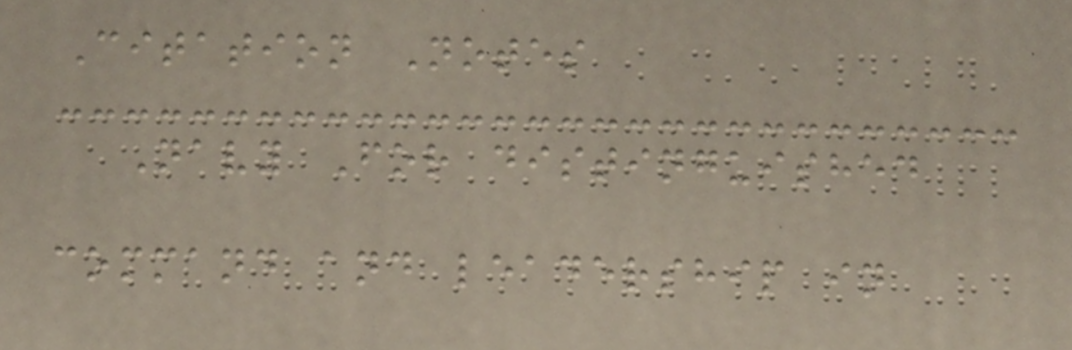Citation Notes
Navy For distinguished
command and leadership in
